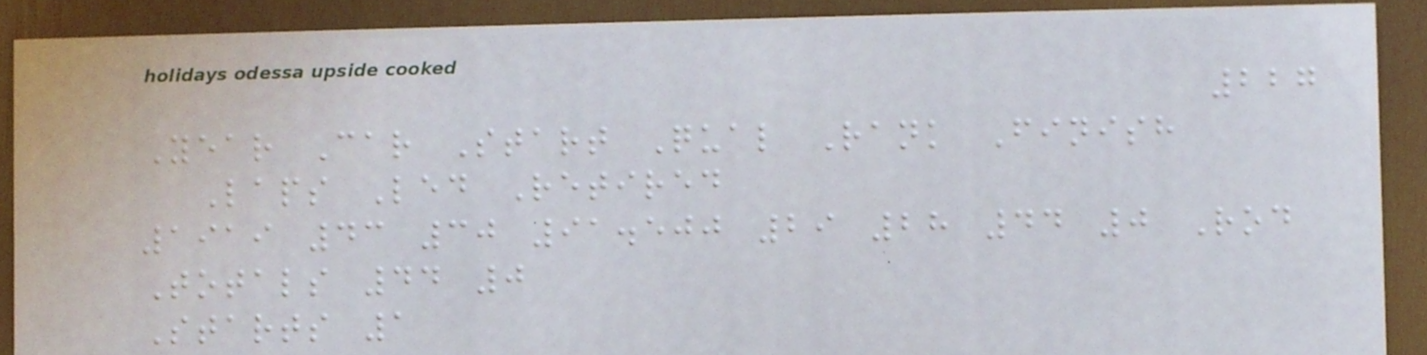227
Year Car Start Qual Rank Finish
Laps Led Retired
1919 43 30 91.500 29 28 44 0 Rod
Totals 44 0
Starts 1
